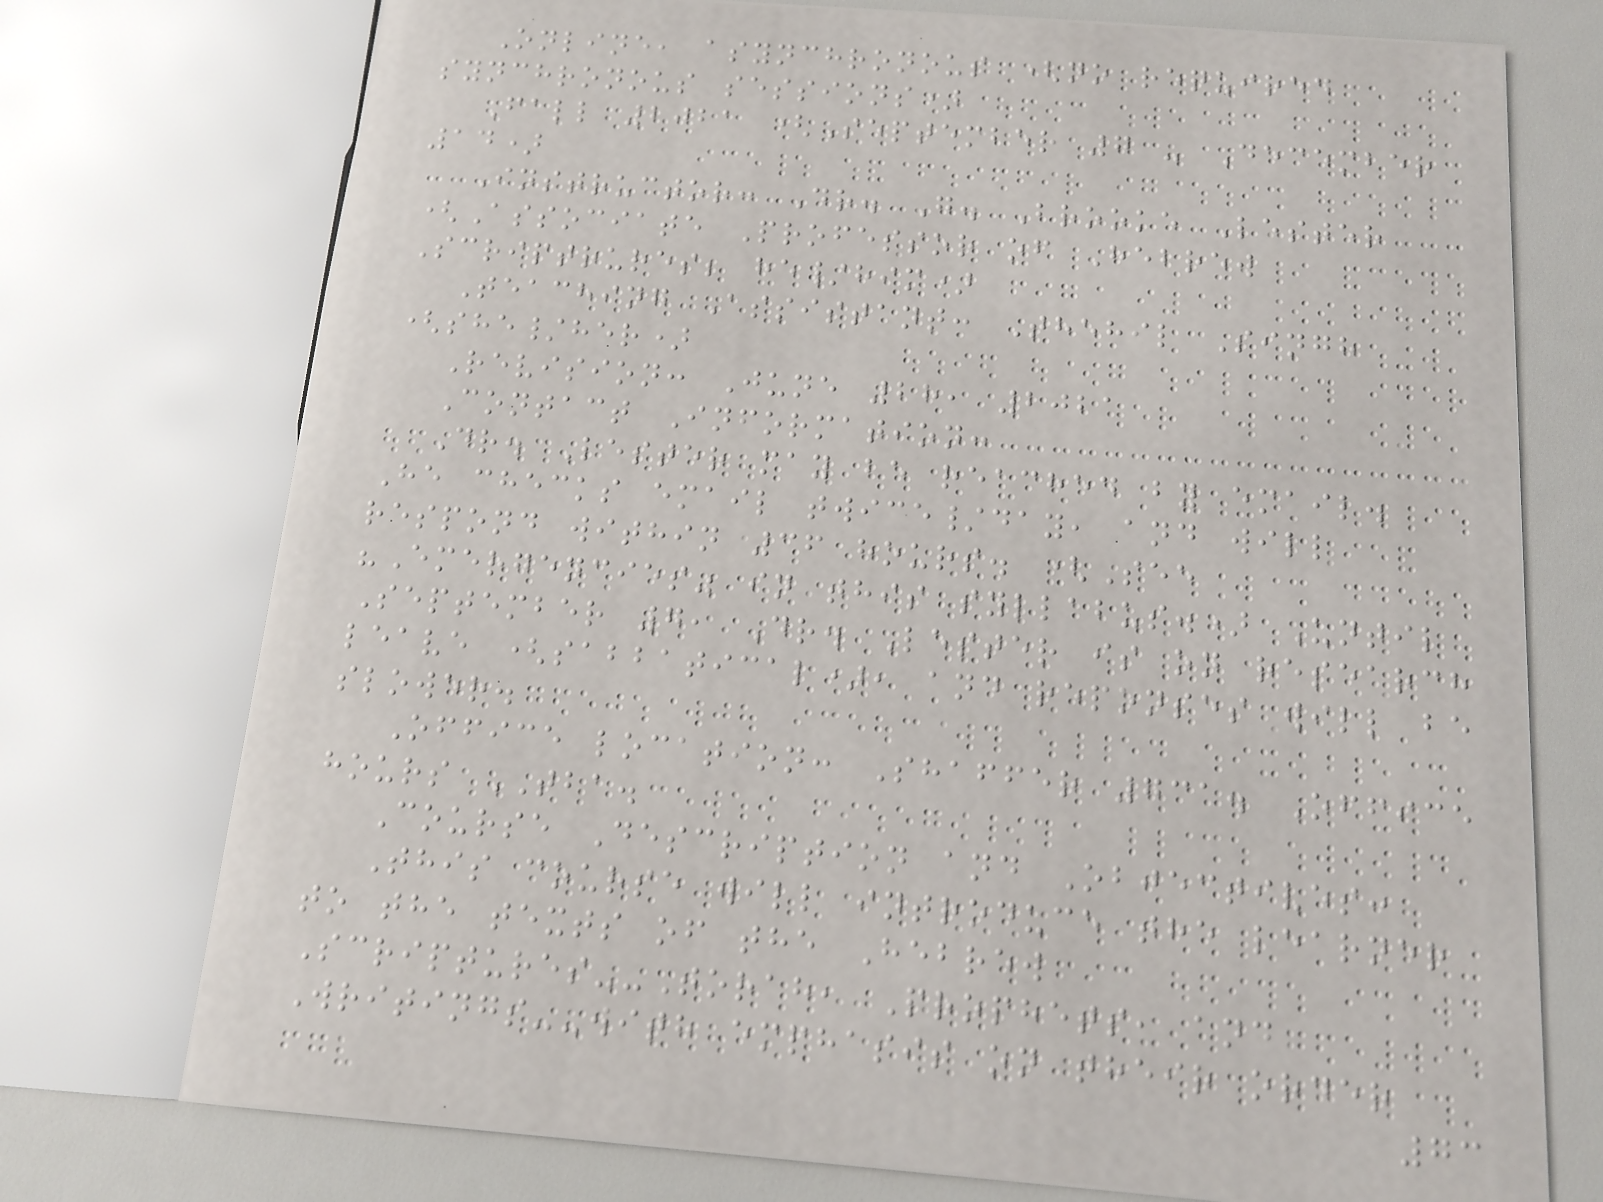Online, asynchronous (no required
synchronous sessions)
Fall 2021 (September 7 - December
14)
Instructor: Dr. G. Brooke Lester
(Associate Professor of Hebrew
Scriptrures; he/him)
Teaching Assistant: Thehil Singh
(she/her)
Revision: June 28, 2021
Contact Information:
Dr. Lester may be reached by email.
He checks email twice/day, and will
respond within 36 hours. (See
"Emergencies" in this syllabus.) Until
September 7, Dr. Lester is on research
leave (sabbatical), and reponses will be
slower.
Office location: Shaffer 731. Office
hours TBA.
Course Description and Objectives:
This course will introduce the learner
to the texts of the Hebrew
Scriptures--Torah, Prophets, and
Writings--with emphasis on their order
73
